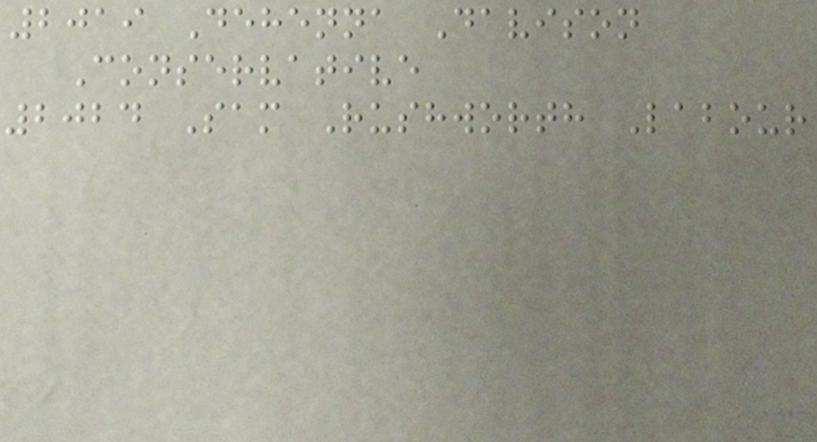2019 Dehenna Davison
Conservative
2024 Sam Rushworth Labour
